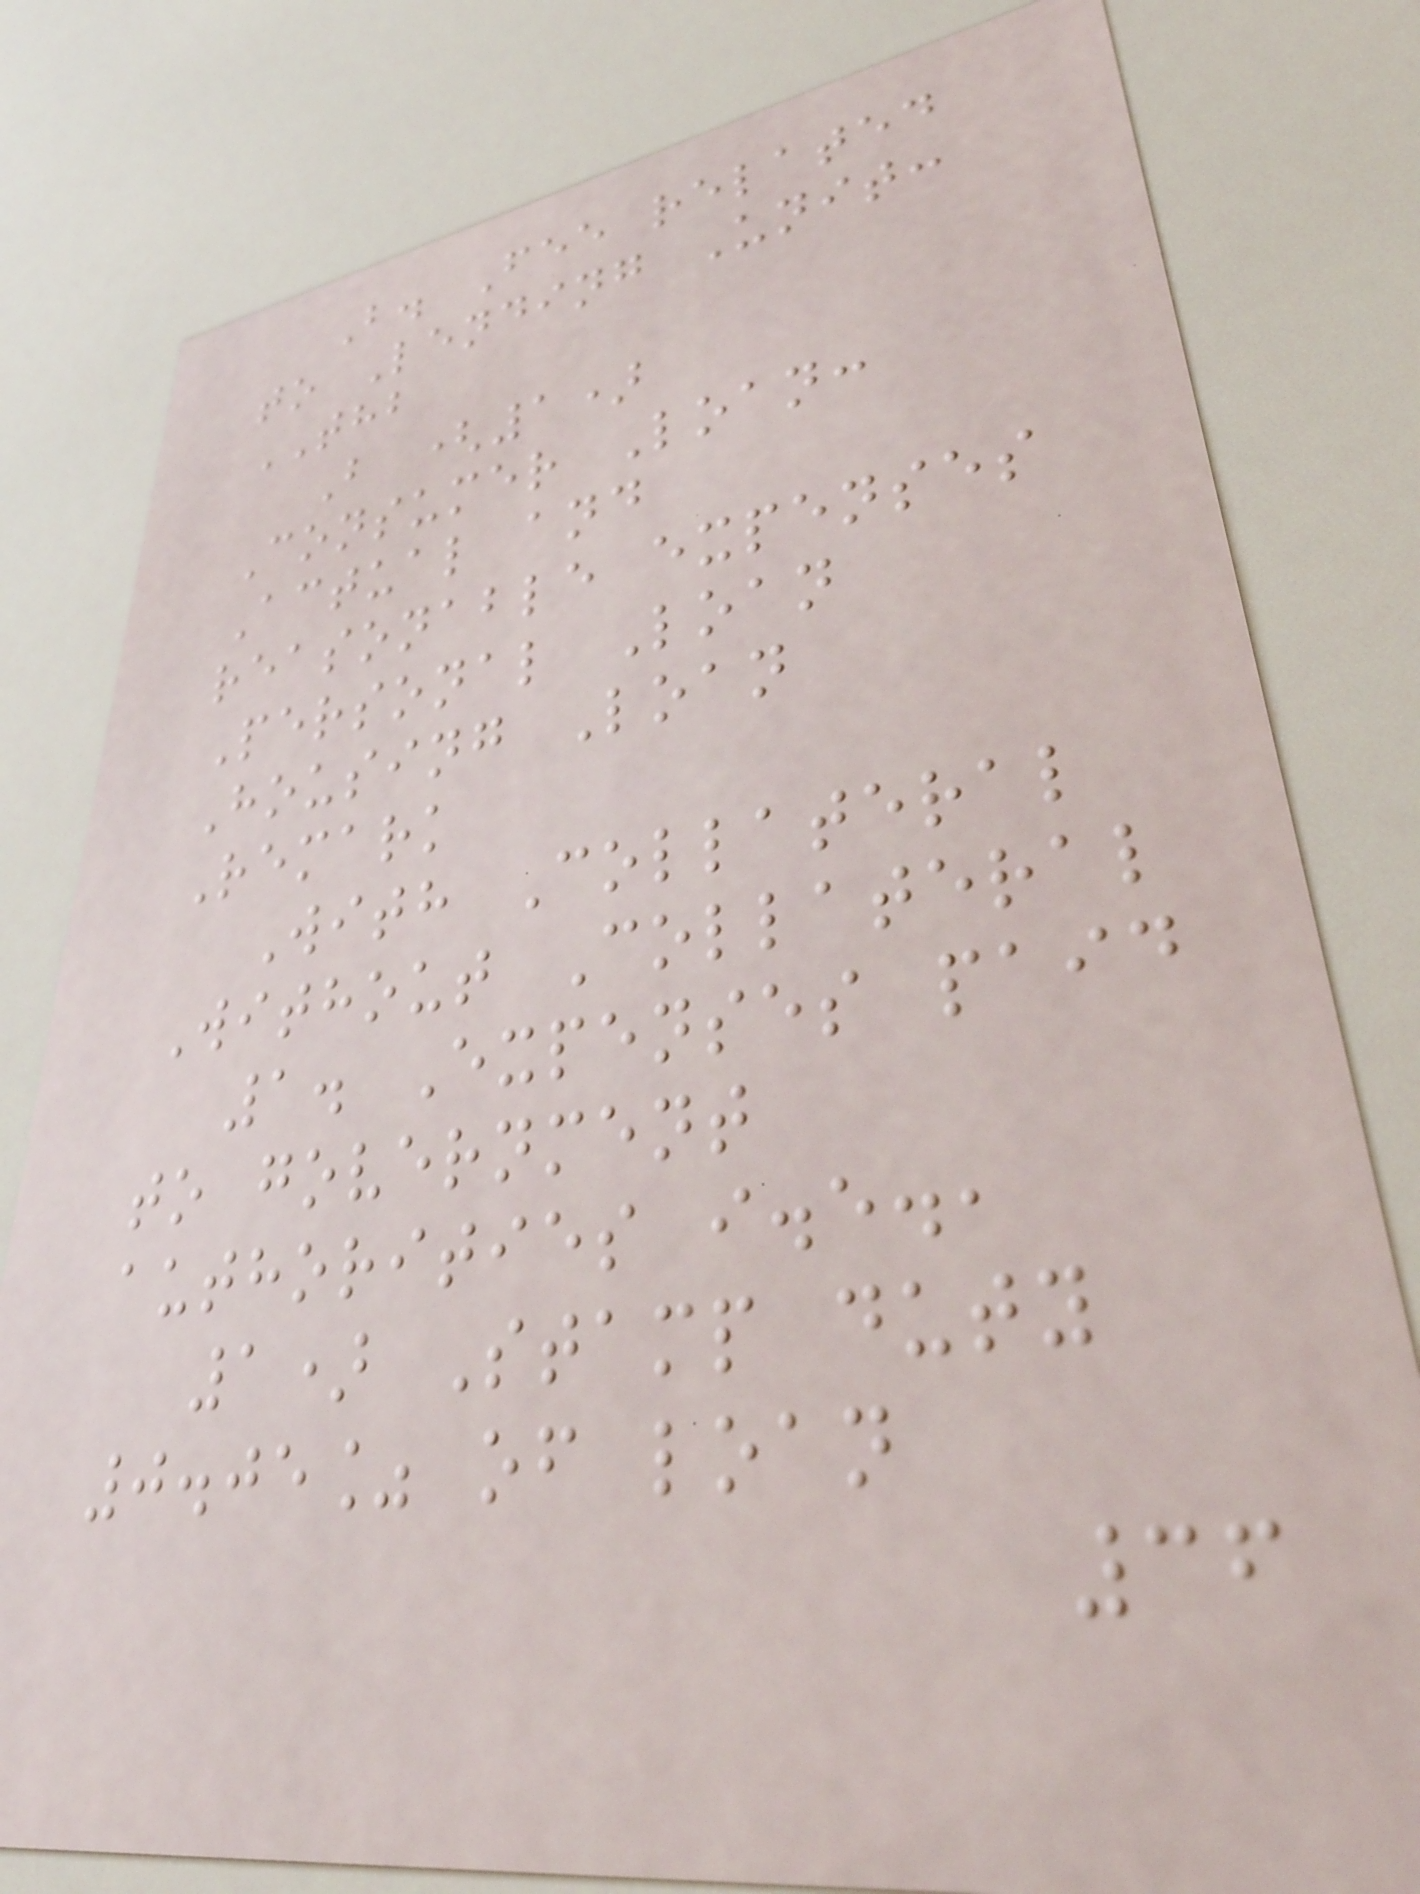B. Fee related
to Lending Unit:
THB
B (1)
Consumer Loan:
Actual and
reasonable expenses
Personal Loan
Housing Loan
Remark
With Collateral
Without Collateral
1. Expenses paid
to government
authorities i.e.,
1) Stamp duty
0.05% of loan
36
